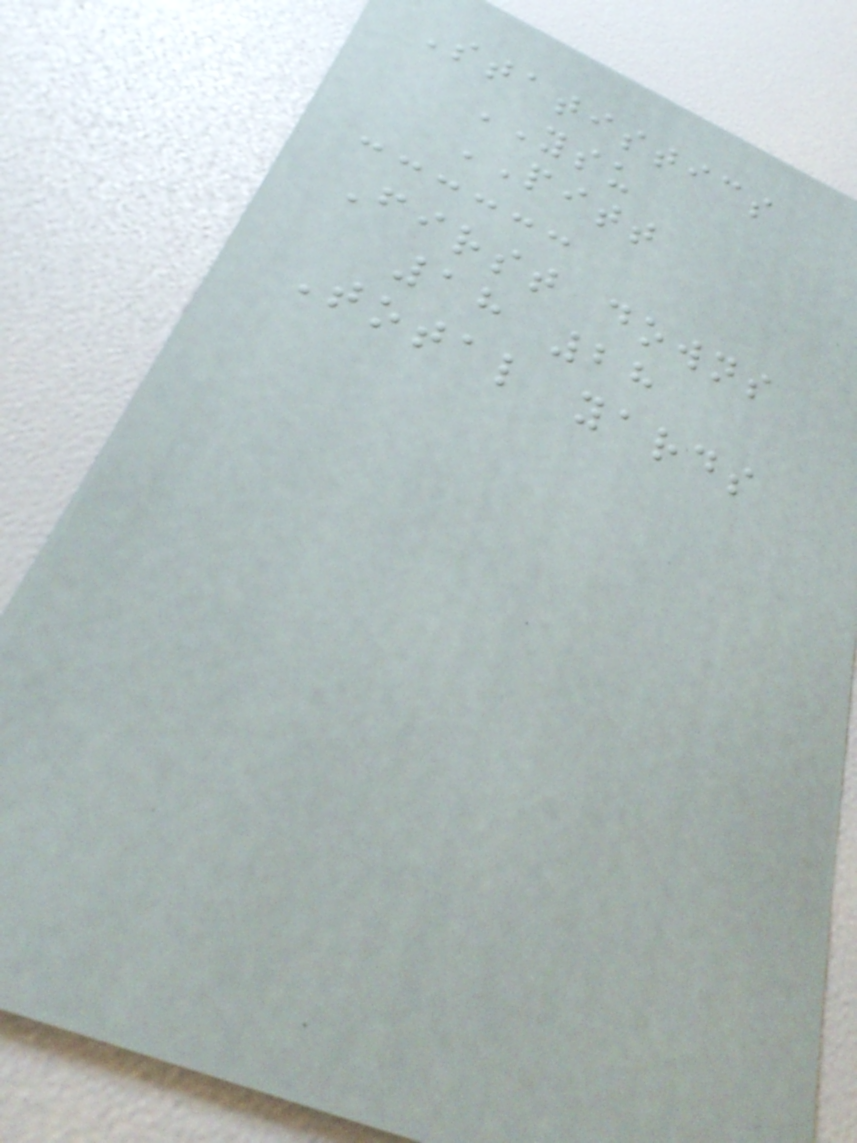Statistics
YSU
PITT
First downs
18 28
Total yards
